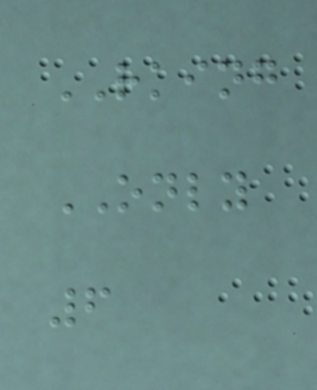RKING
ONLY
6
